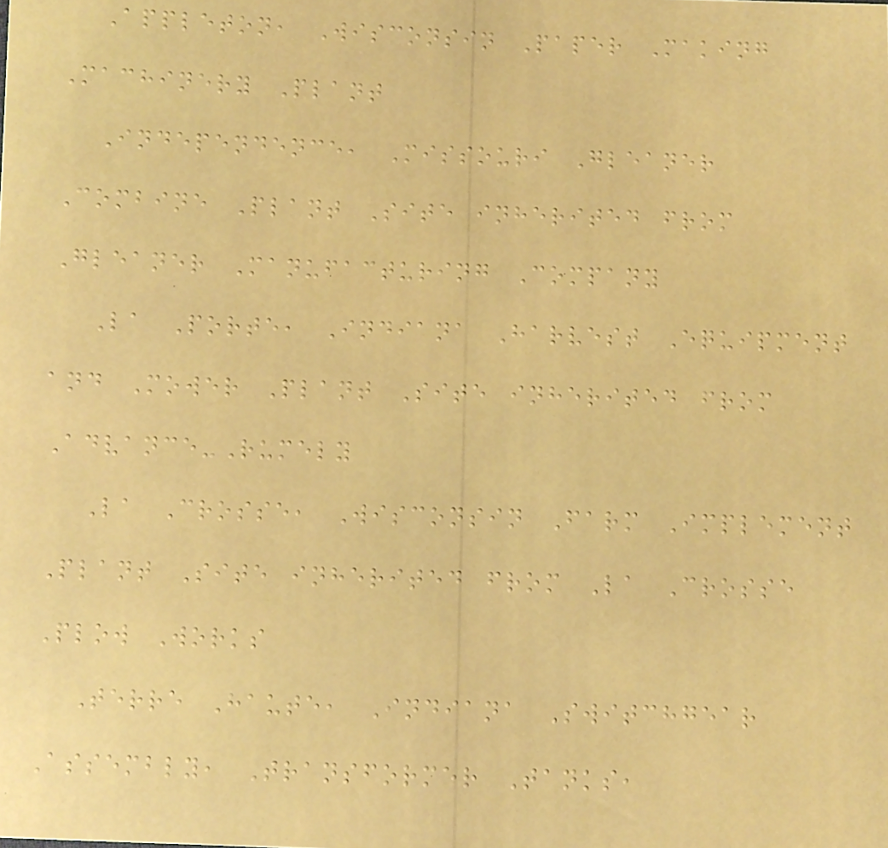Appleton, Wisconsin Paper Making
Machinery Plant
Independence, Missouri Gleaner
Combine Plant Site inherited from
Gleaner Manufacturing Company
La Porte, Indiana Harvest Equipment
and Mower Plant Site inherited from
Advance-Rumely
La Crosse, Wisconsin Farm Implement
Plant Site inherited from La Crosse
Plow Works
Terre Haute, Indiana Switchgear
Assembly, Transformer Tanks,
